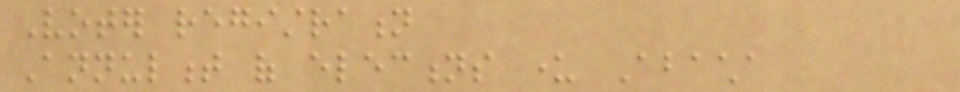Voter registration
Annulment of elections under Abacha
